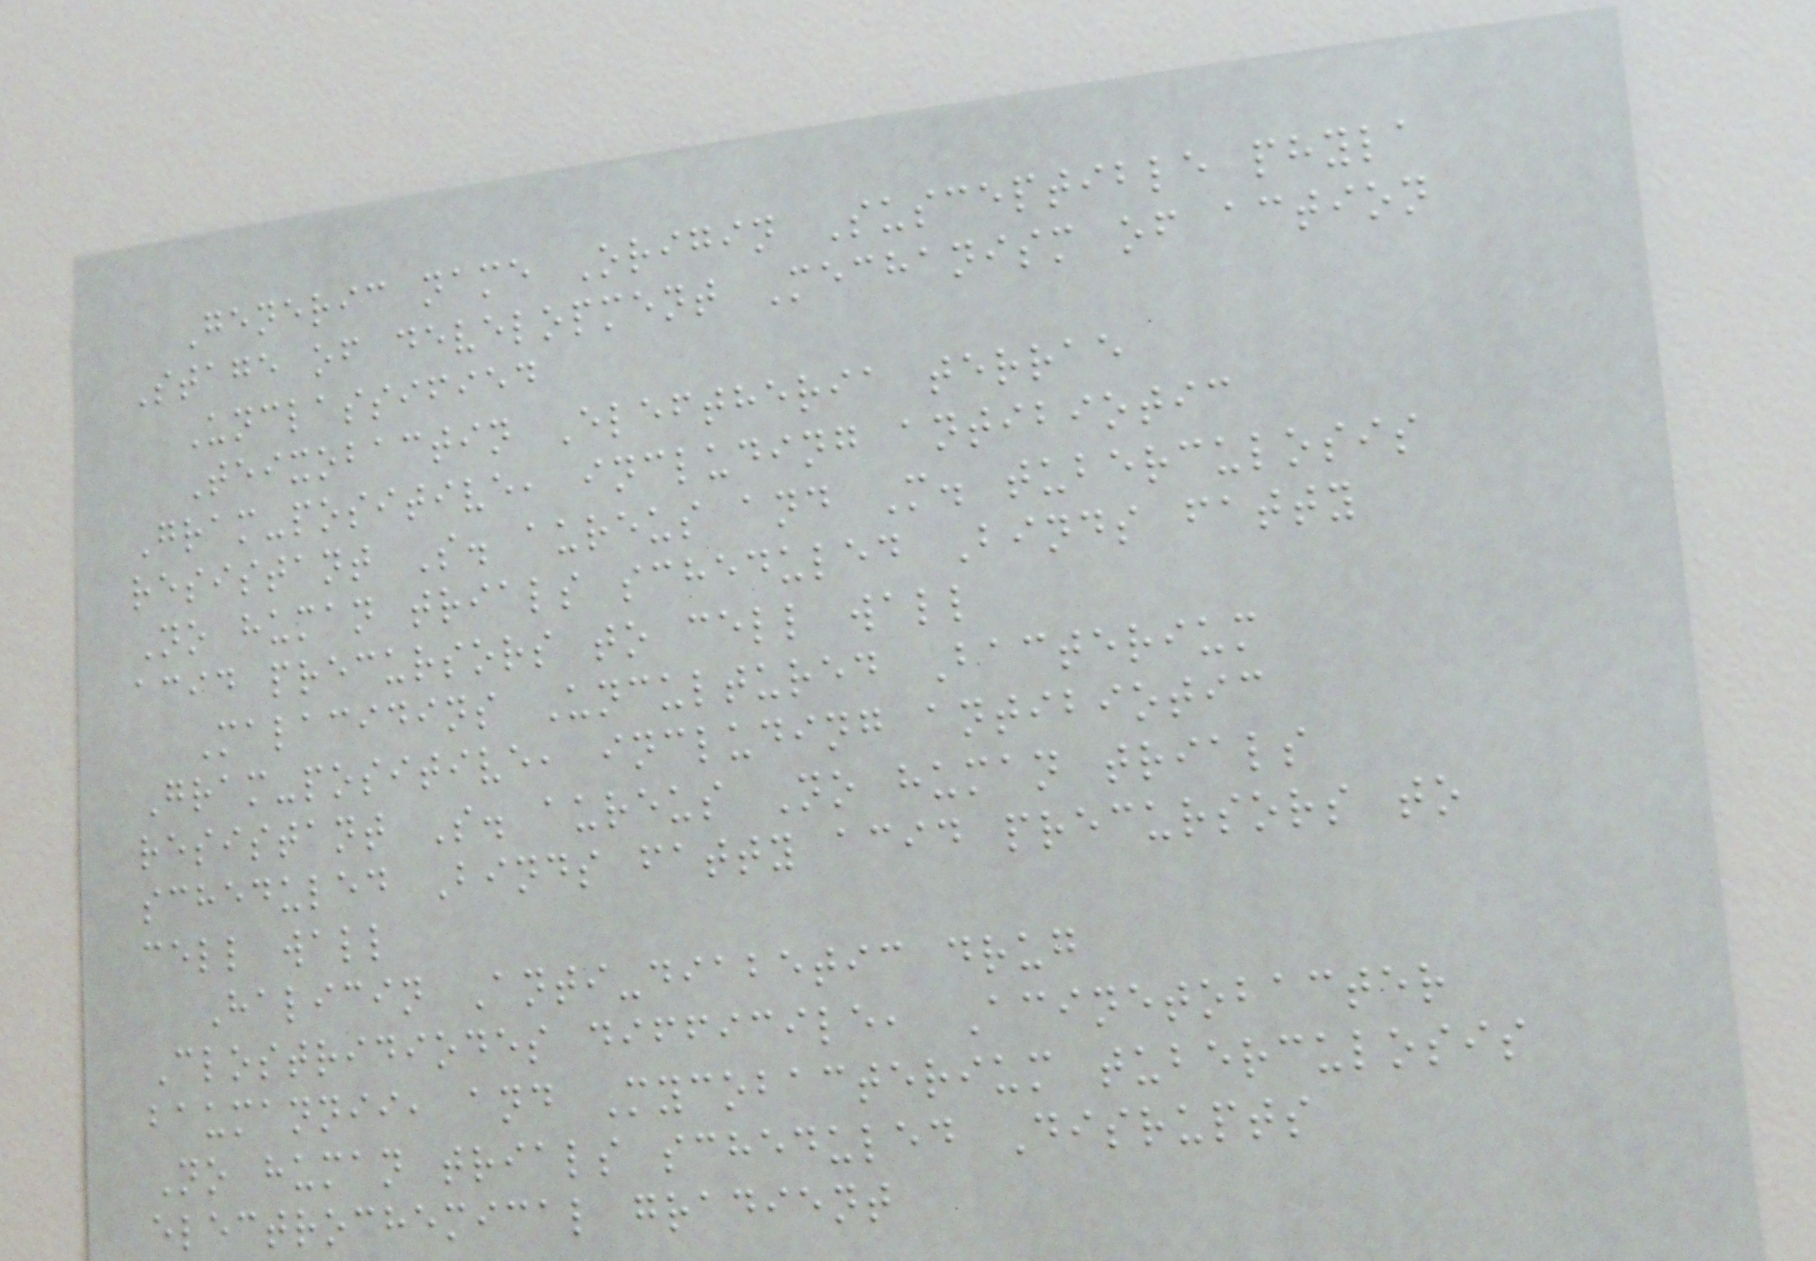Generic name Origin Susceptible phyla
Stage of development Mechanism of action
Unclassified
Teixobactin Eleftheria terrae
Gram-positive, including antibiotic
resistant S. aureus and M. tuberculosis
No human trials scheduled Binds fatty
acid precursors to cell wall
Malacidins Uncultured Bacterium
Gram-positive, including antibiotic
resistant S. aureus No human trials
scheduled Binds fatty acid precursors to
cell wall
Halicin Anti-diabetic drug
Clostridiodes difficile, Acinetobacter
baumannii, and Mycobacterium tuberculosis
No human trials scheduled Disrupts
electrochemical gradient
